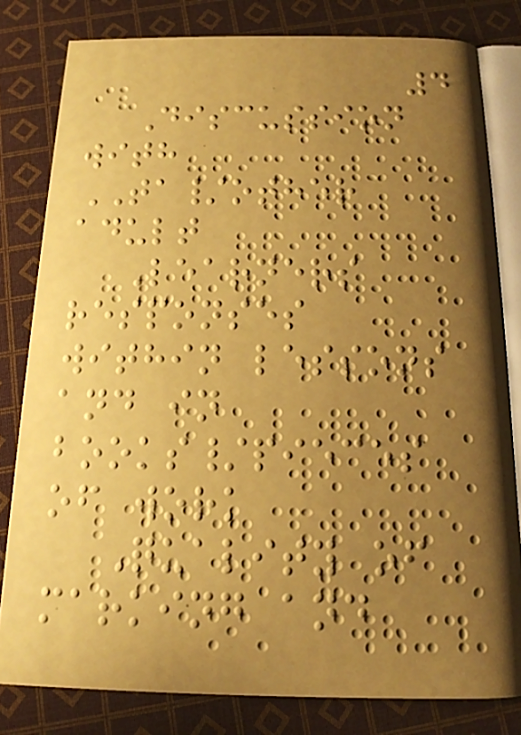4
Discussion
with
TA/other
adult
Learners
responses
within lessons
and in
books/pieces
of work
Quality of
marking and
